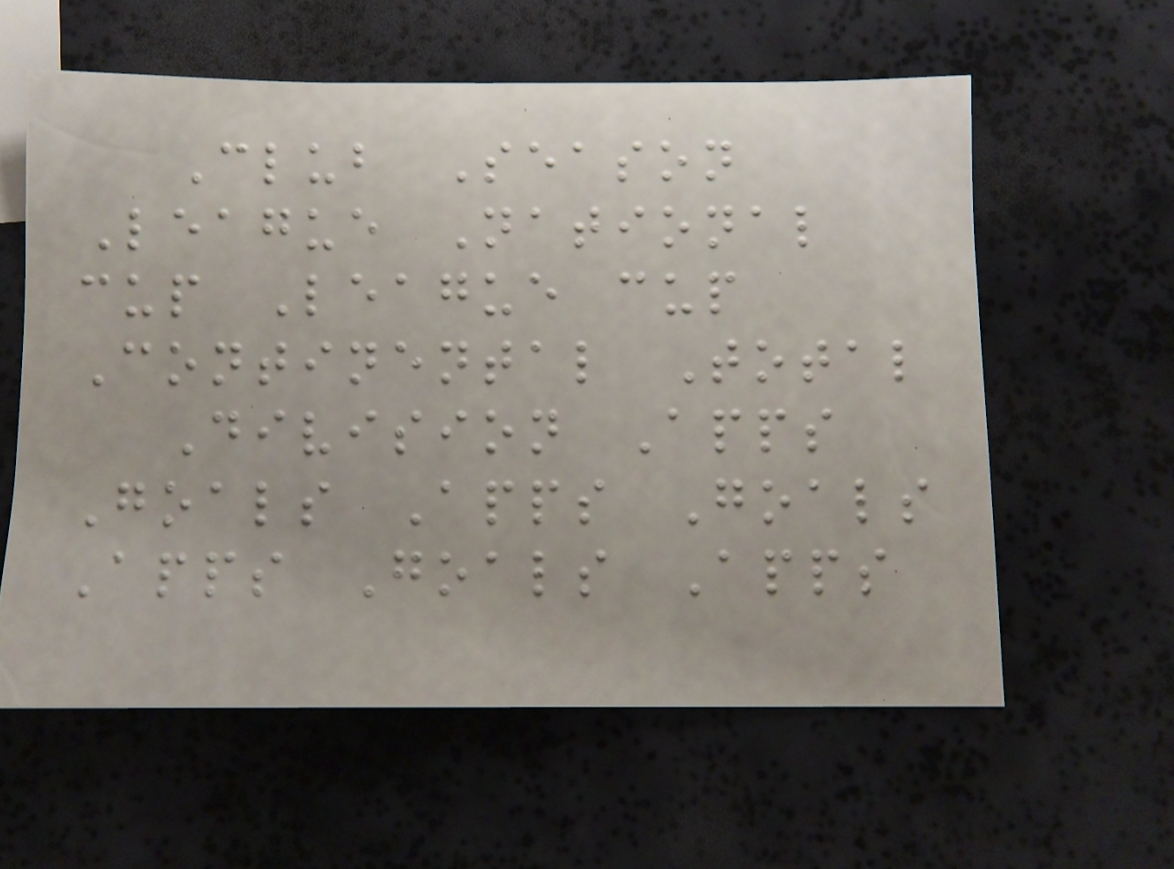Club Season
League National
cup League cup
Continental Total
Division Apps
Goals Apps Goals
Apps Goals Apps
